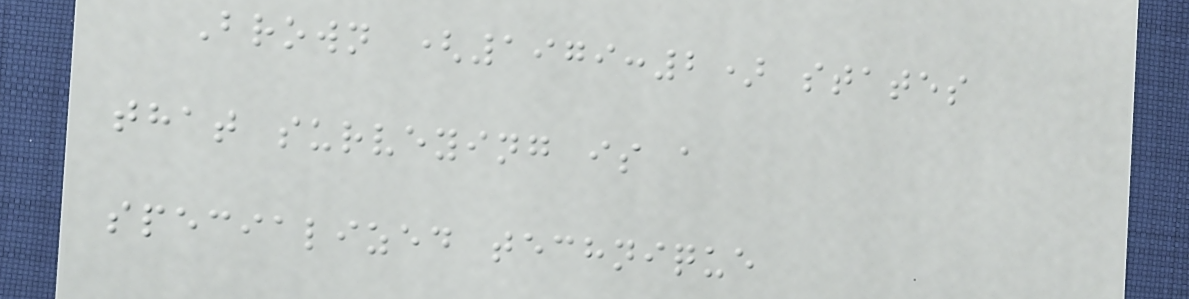Brown (1979:2) states
that surveying is a
specialized technique
